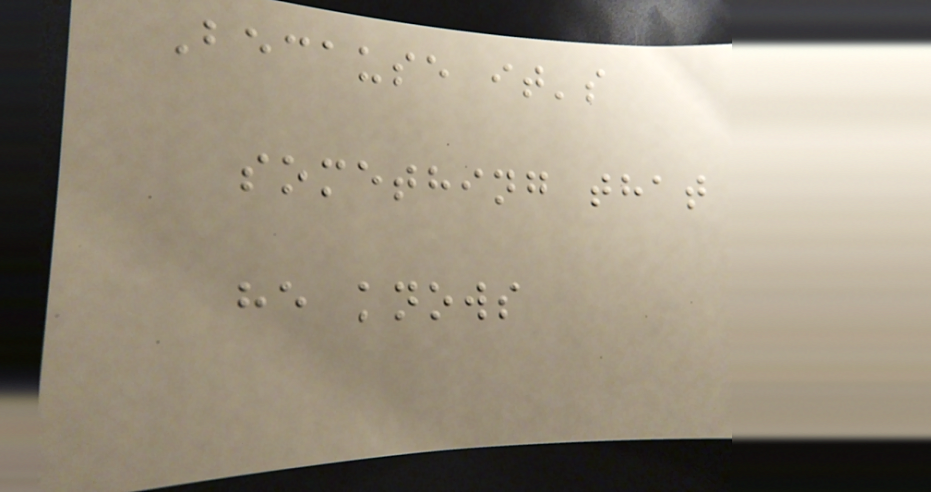Because it's
something that
he knows
